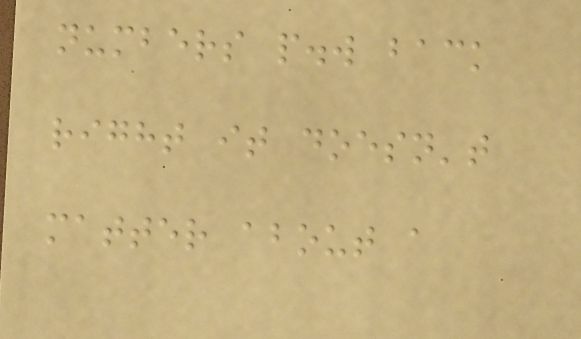numbers p.w back
right it doesn't
matter about a
